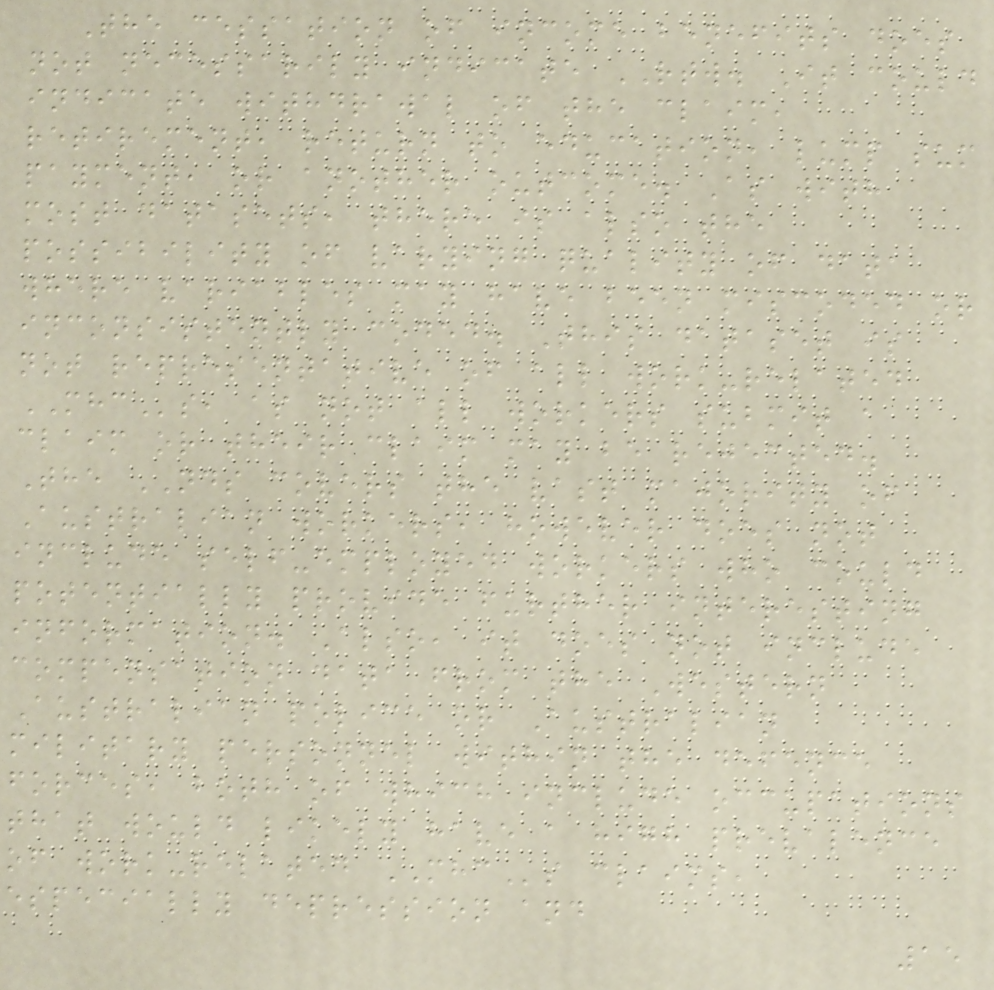The cessation of income benefits does
not necessarily indicate RTW. It could
indicate withdrawal of the claim,
retirement, return to education, lump sum
payment, or another outcome. As with
most datasets, there is also the
possibility of varying quality of data
where variables may have been miscoded or
inconsistently coded. This dataset is
not representative of all work-related
MHCs, as not all workers submit a
claim or their claim may be rejected.
The NDS covers the vast majority of
Australian workers, however does not
include self-employed workers who could
potentially provide further interesting
information. Also, it does not include
compensation data from the Western
Australian police or Australian
military personnel within the defence
forces, both of which include occupations
that would likely have a high prevalence
of work-related MHCs claims,
especially depression and
15
